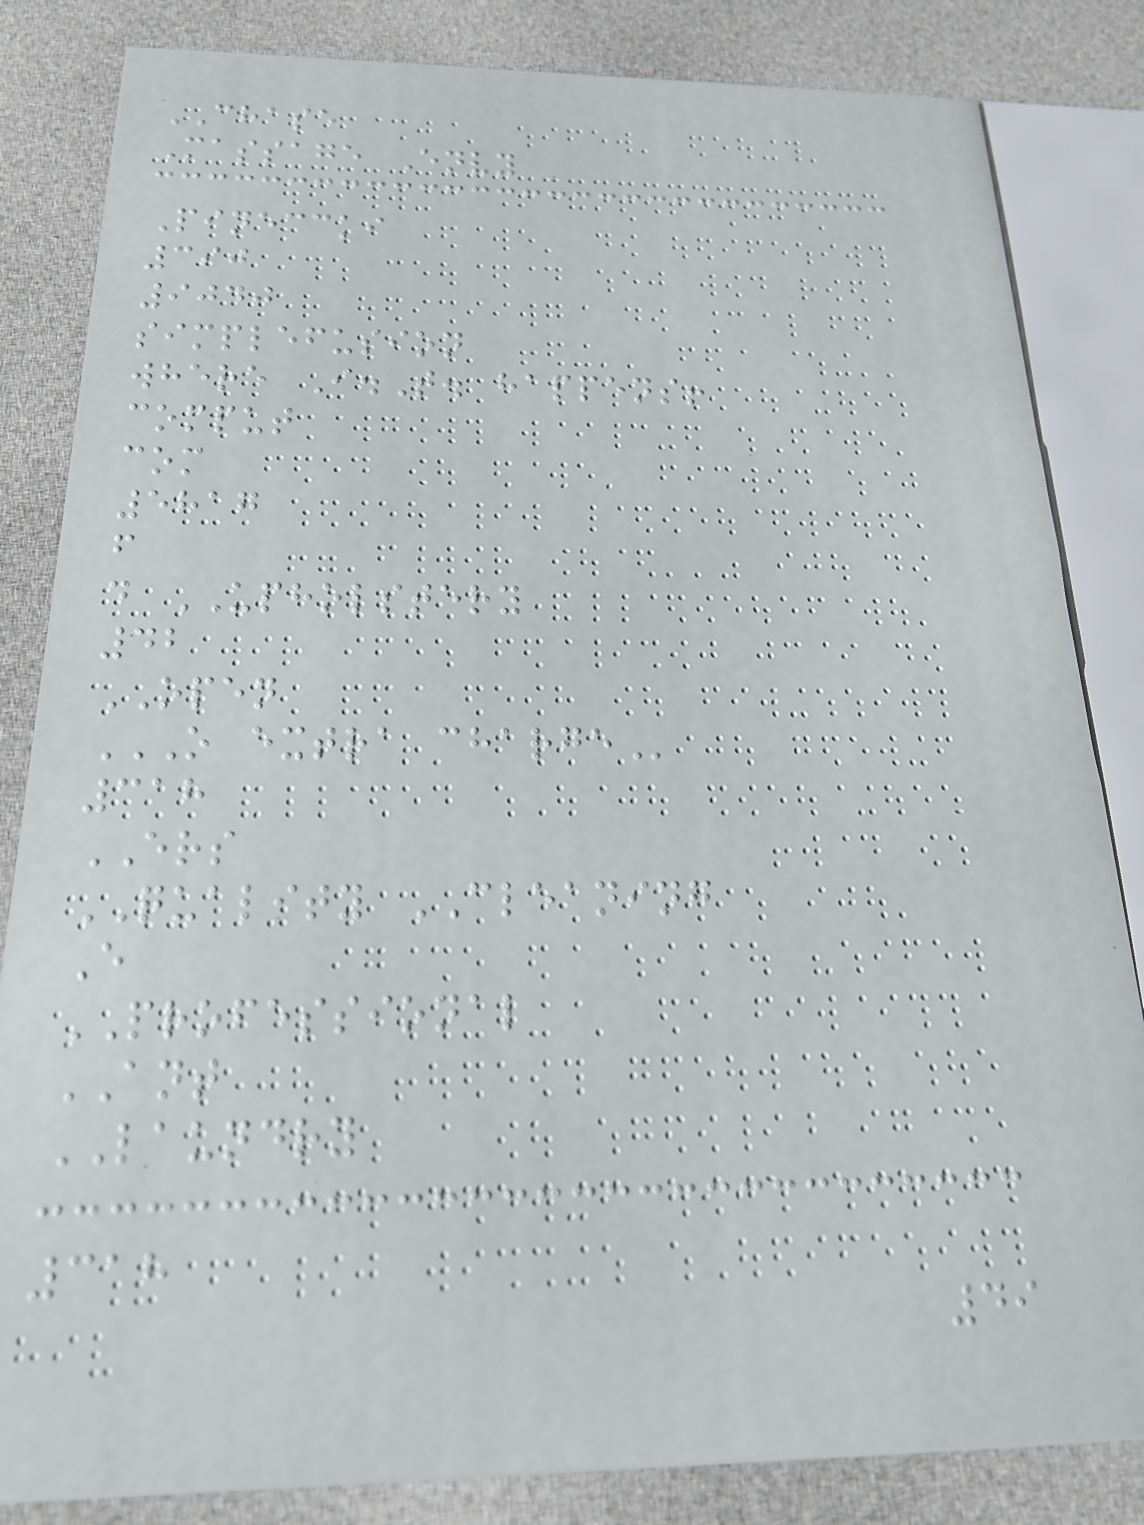CHASE
Massage Envy
Pineccki
390
9040
simplefusion
where I.T. happens!
comput
com
5817
f
d UPHOLSTERY
42
OPEN
O EXTRA CHARGE
318
ERS
QUALITY CLEANING
E
PROFESSIONAL
ANT
LAUNDRY
318
49
